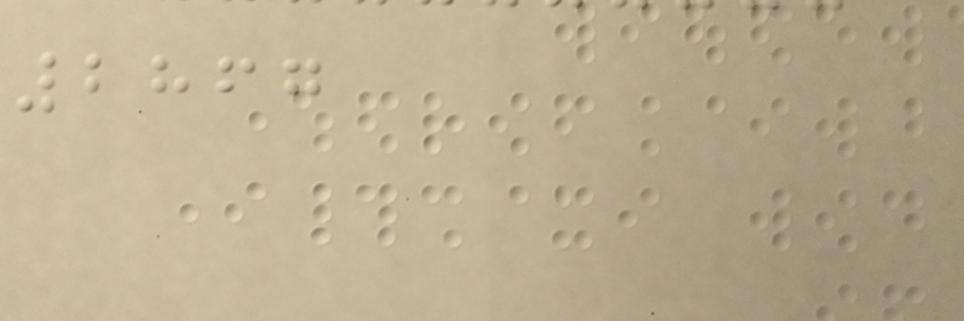2867
